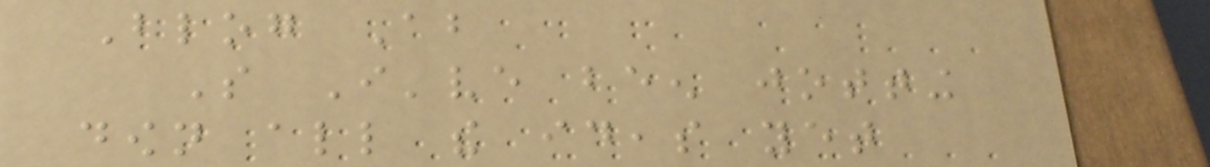Blog About
So I've been jotting
down all the ideas yet
